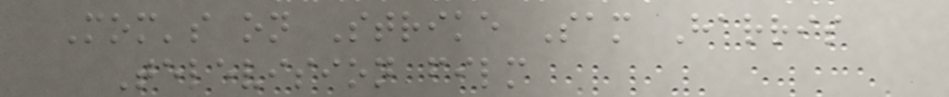Mom's on Strike Sam Harris
Television film
